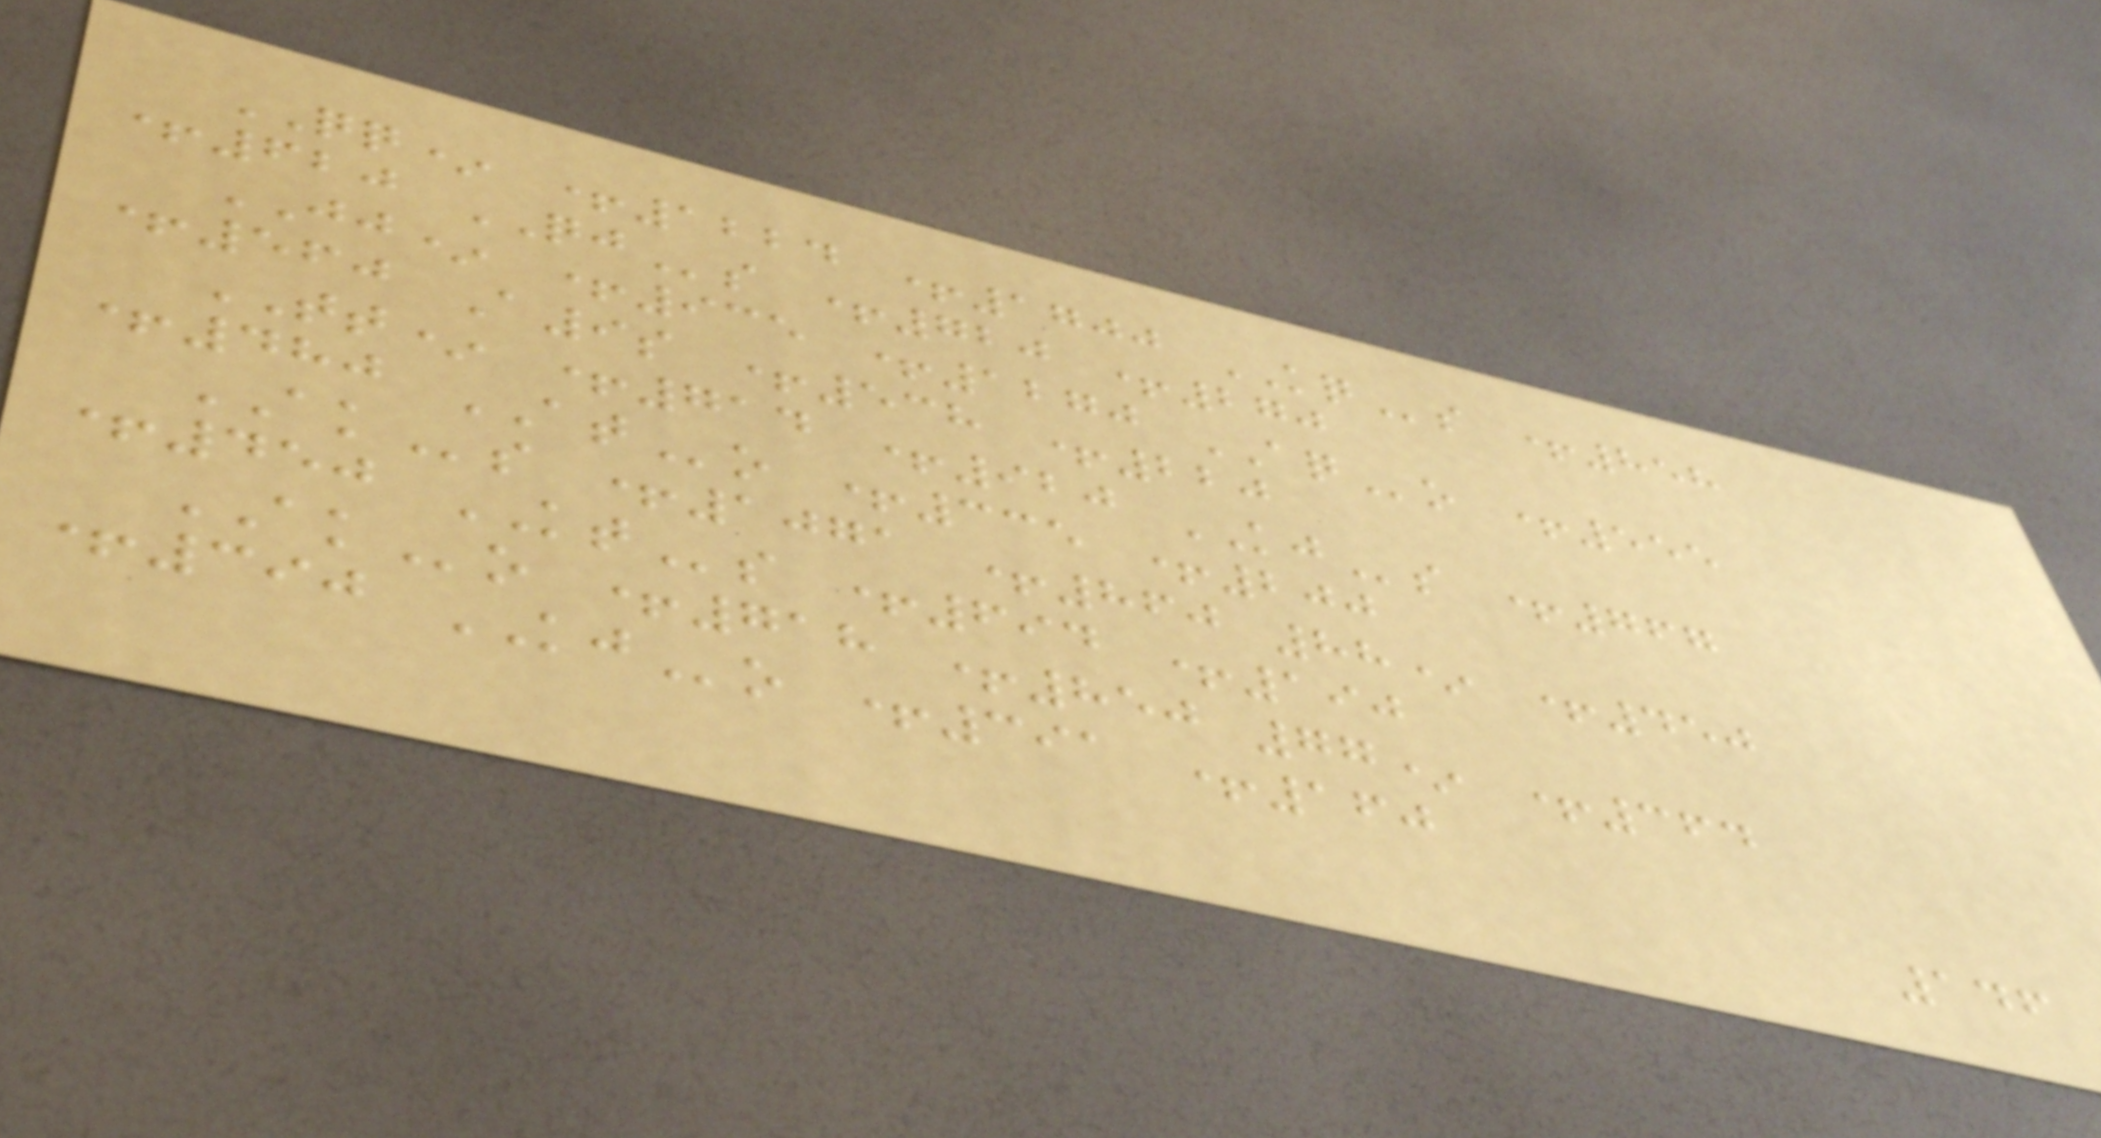QQ* +1224 +1700 KQs +858
+620 QJs +720 +270
JJ* +935 +1270 AQo +555
+560 A9s +538 +220
TT* +714 +920 KJs +767
+480 ATo +335 +200
AKs +1071 +860 88* +450
+450 KTs +694 +190
AKo +718 +850 77* +364
+390 KJo +391 +160
146
